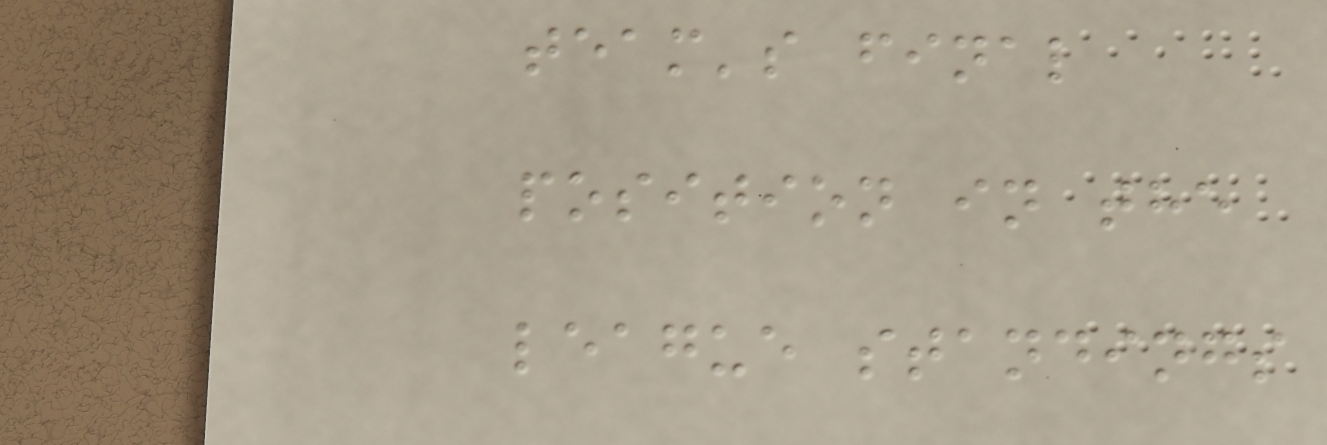team's final
position in the
league standings
